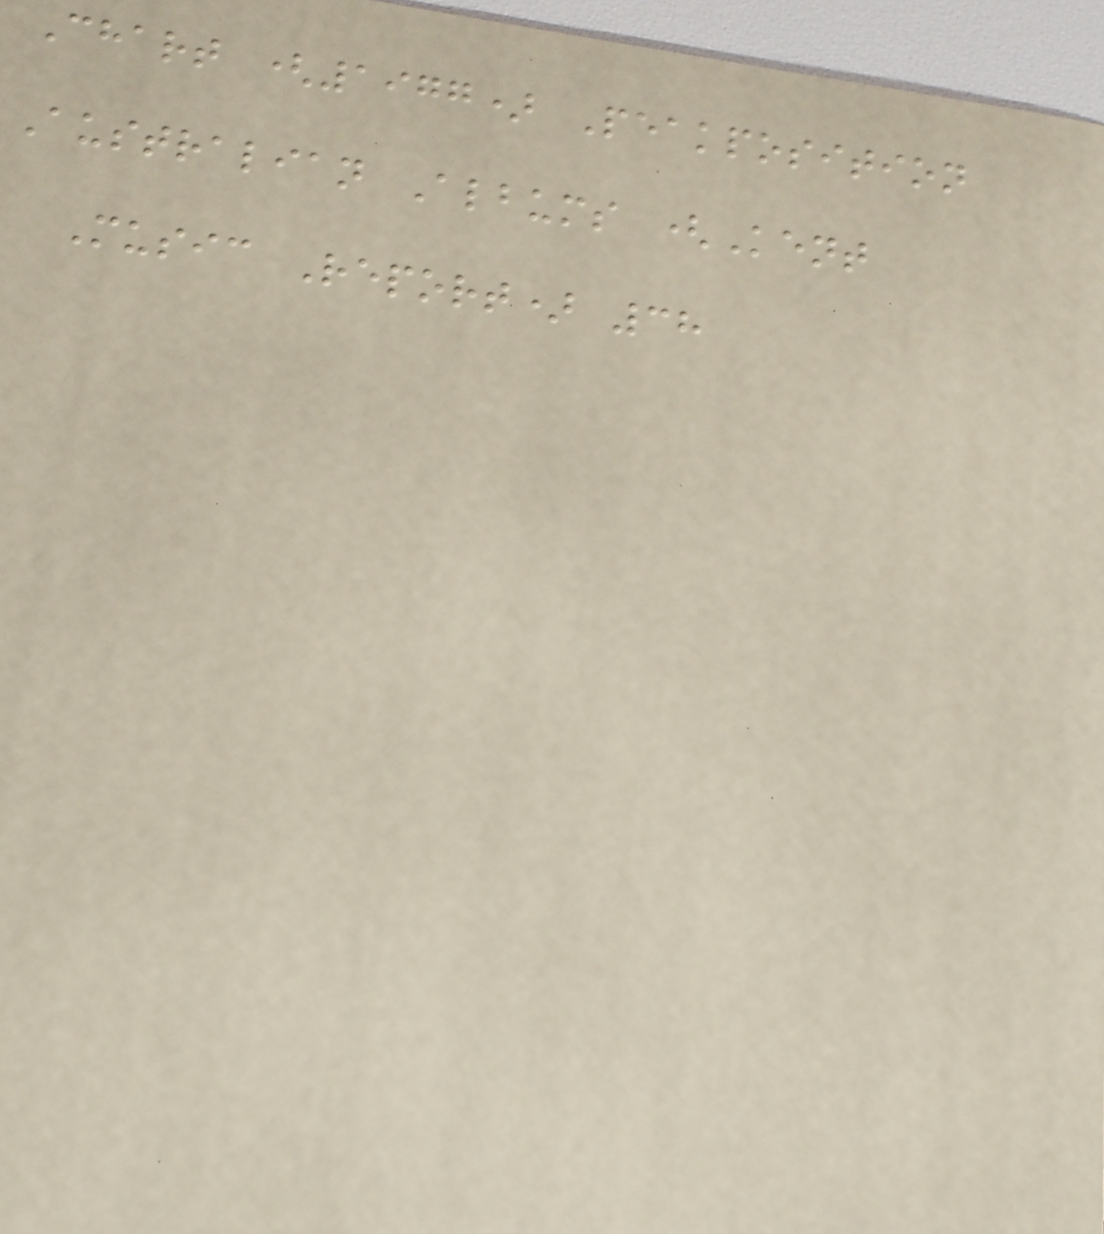Chart (1977) Peakposition
Australian Albums (Kent
Music Report) 38
